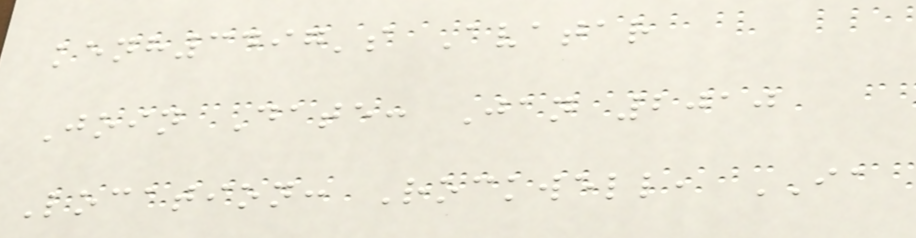kenh3497's Avatar
Join Date: Jan 2010
Location: Rockwell, IA
